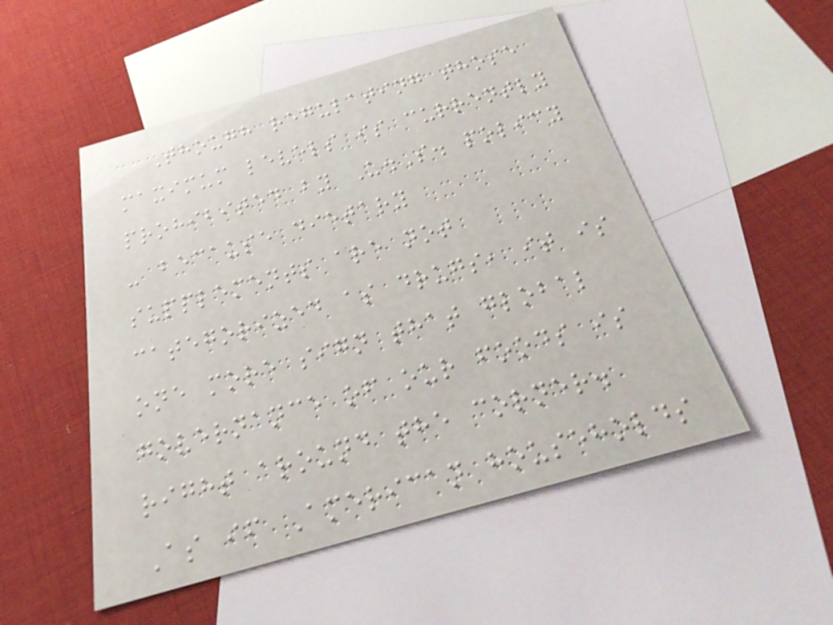Though regulating those
maximum levels is currently
prohibited by U.S. policy
- because dietary
supplements are not
categorized as drugs, it is
one more sign that global
governance of our foods is
right around the corner.
As if American households
